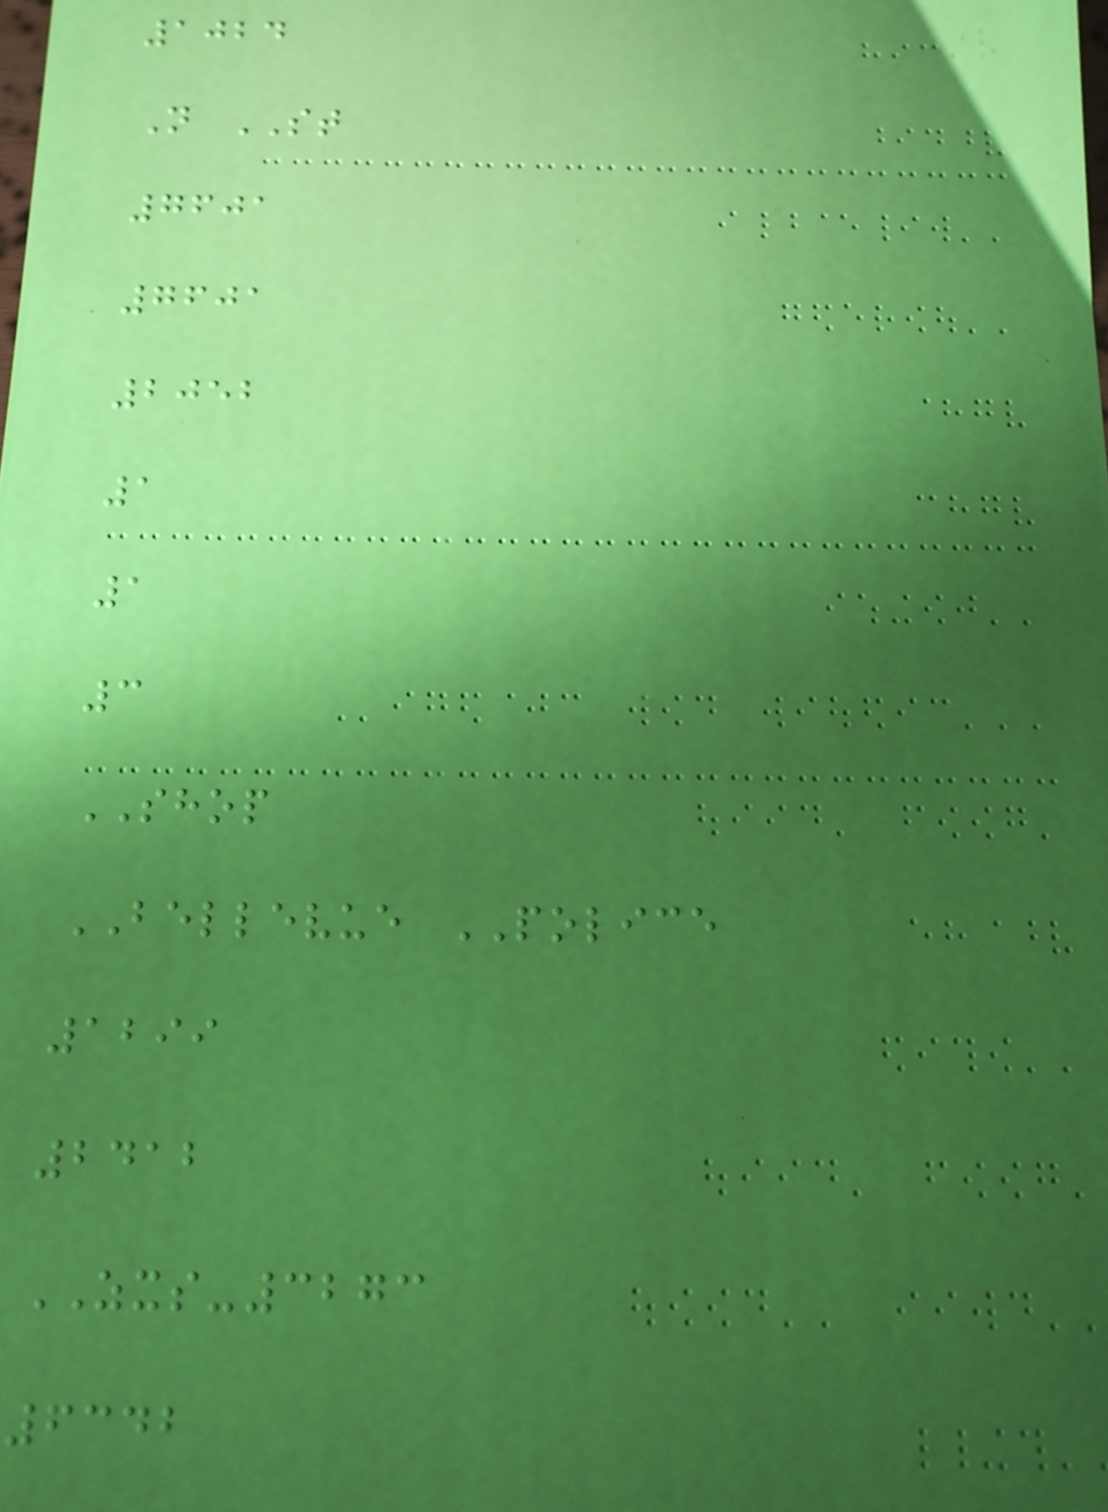1024
N ST
7601
7601
2052
1
1
3
SHOP
BELLEVUE POLICE
1299
2412
ZXS-3273
6342
